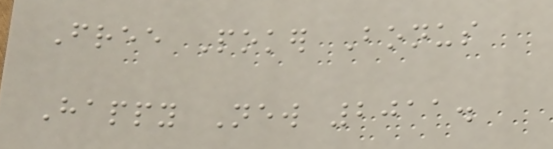Free Poker Bonus
Happy New 2011.
